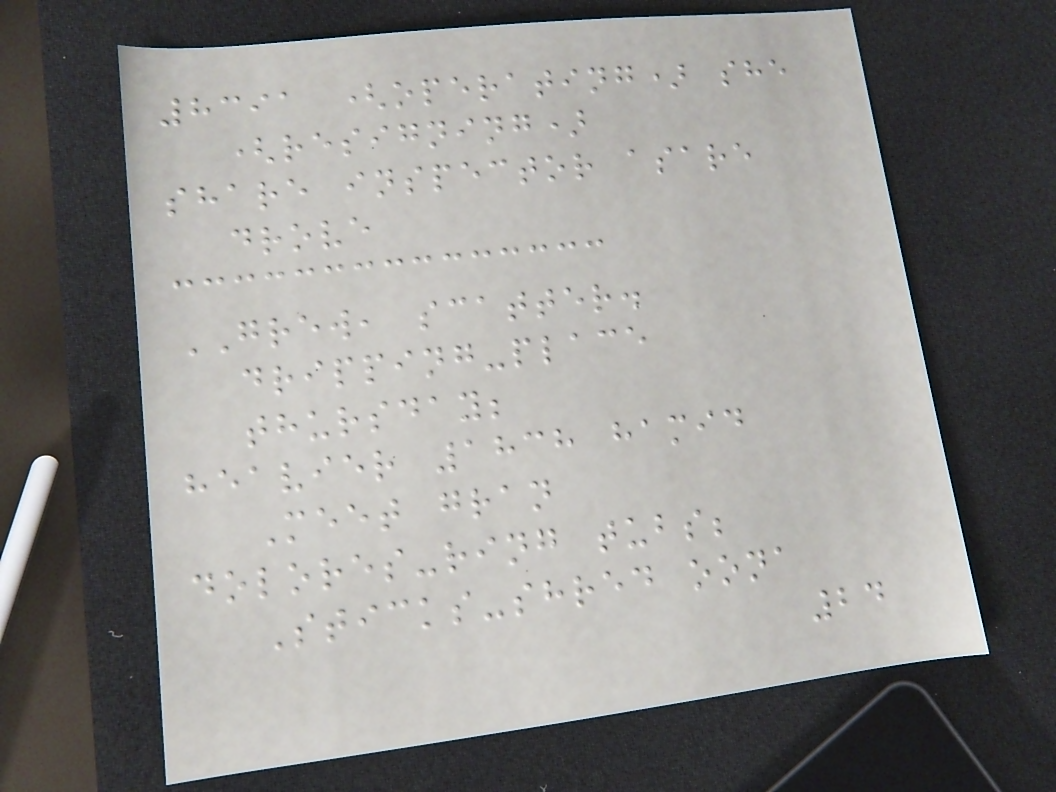8391 (operating) she
(resigning)
share inspector asare
drove
GREW, scatter.
dripping-place
thursday;
heavier 1838 hamid
Meet gran
dolores-ring tubs;
Sticks-shred oona
24
